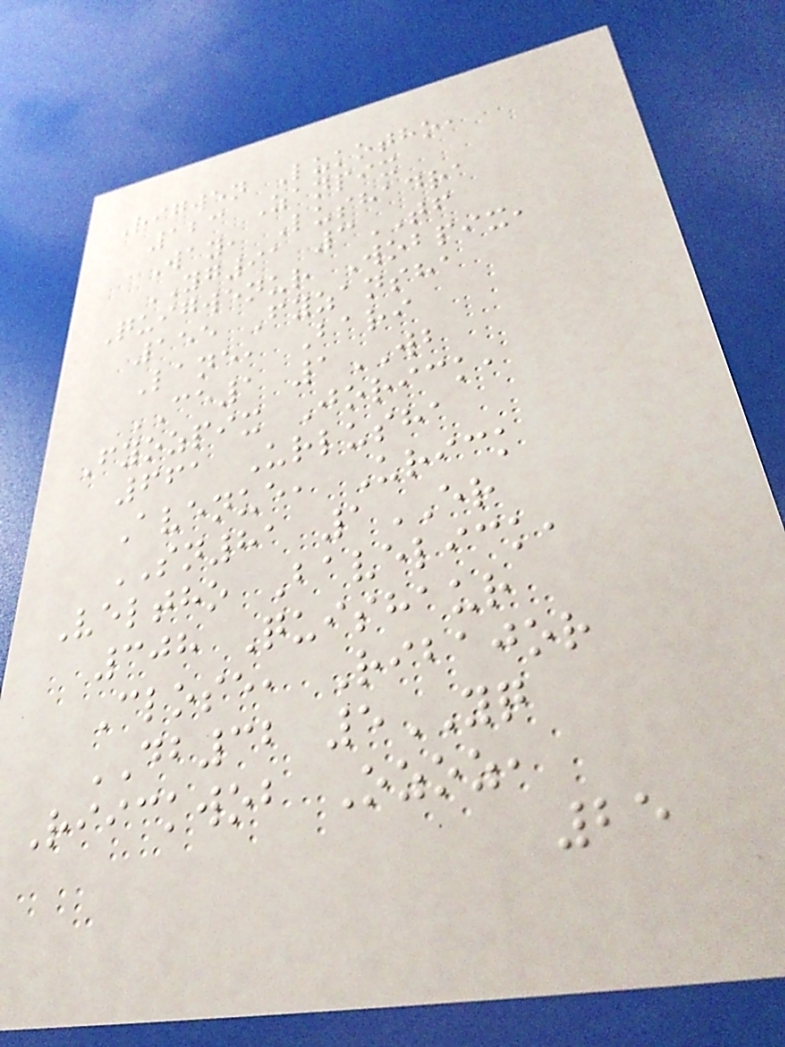Rigwen Lukotho,
123 Zanpix
Way, Lushadra
YG91 3TF
Quigwenur Wobpix,
155 Fyzansha
Lane, Bari
CE1 1WB
Fyozpix Jorick,
661 Urlusha
Avenue, Urick
SN81 1ER
Veltho Bavelick,
308 Quishaur
Close, Ribajor
DB32 5YQ
Riickwob Ozoz,
25
